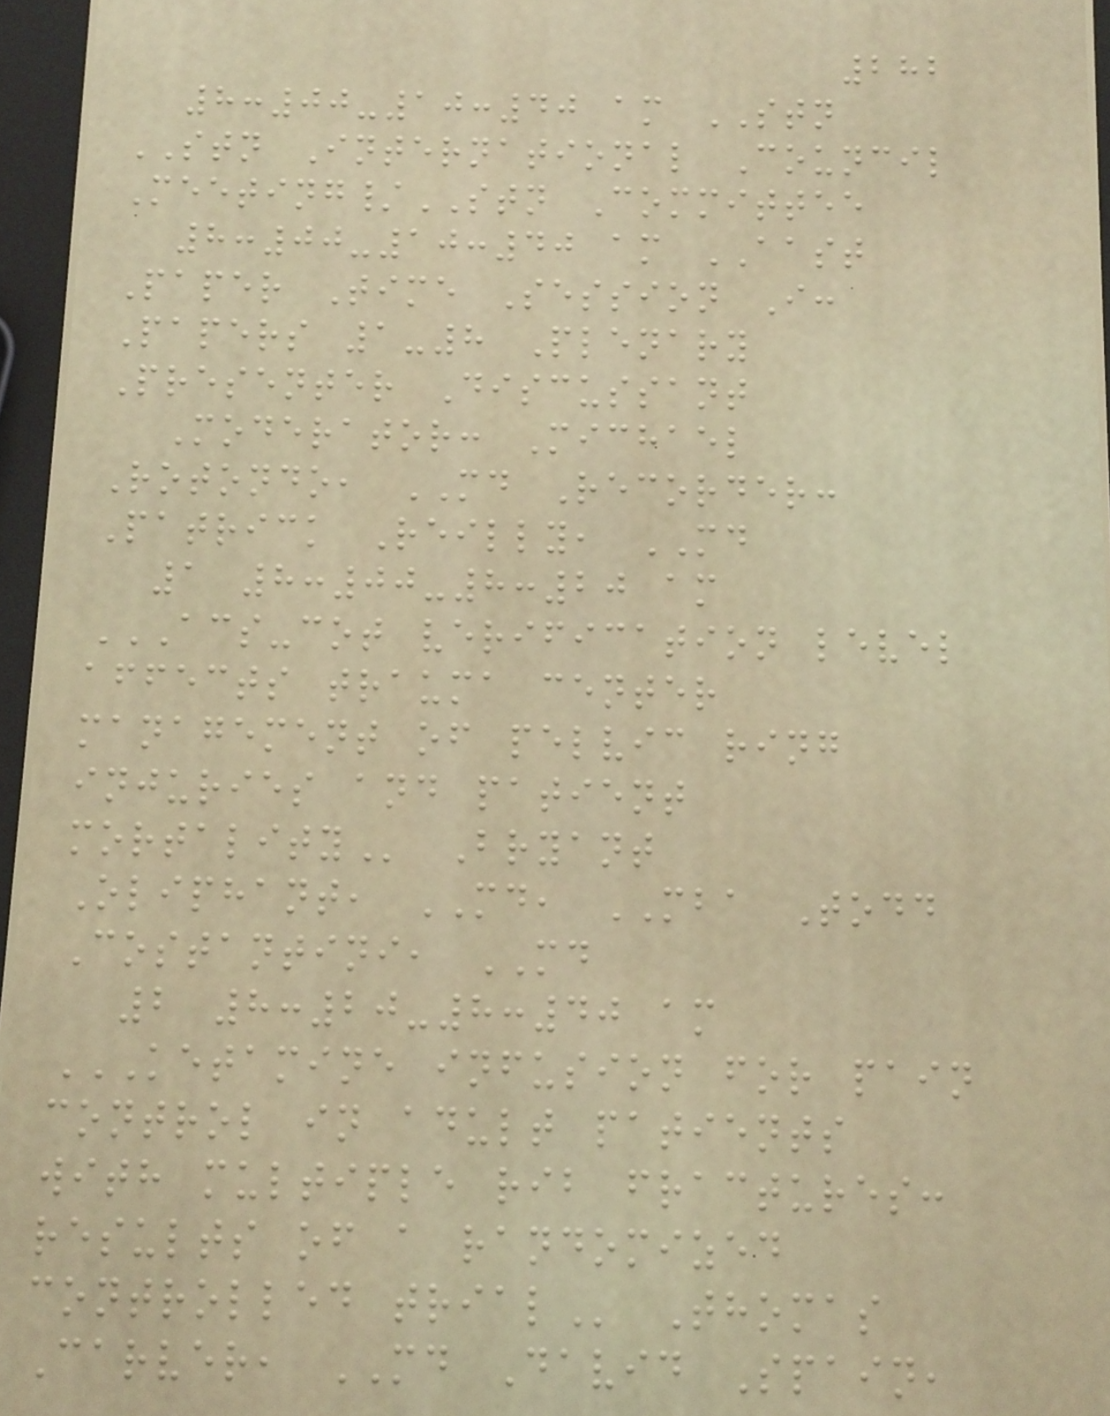282
8:00-10:40 am STN
STN International Council
Meeting/STN Committee
8:00-10:40 am AAST
Paper Time Session I:
Papers 1-8 Plenary
Presenter Discussant
Moderator: Michael
Rotondo, MD Recorder:
Patrick Reilly, MD
1 8:00-8:20 am
ACS-COT VERIFICATION LEVEL
AFFECTS TRAUMA CENTER
MANAGEMENT OF PELVIC RING
INJURIES AND PATIENT
MORTALITY Bryant
Oliphant, MD, MBA Todd
Costantini, MD
2 8:20-8:40 am
KETAMINE INFUSION FOR PAIN
CONTROL IN ADULT PATIENTS
WITH MULTIPLE RIB FRACTURES:
RESULTS OF A RANDOMIZED
CONTROLLED TRIAL Thomas
Carver, MD David Spain,
